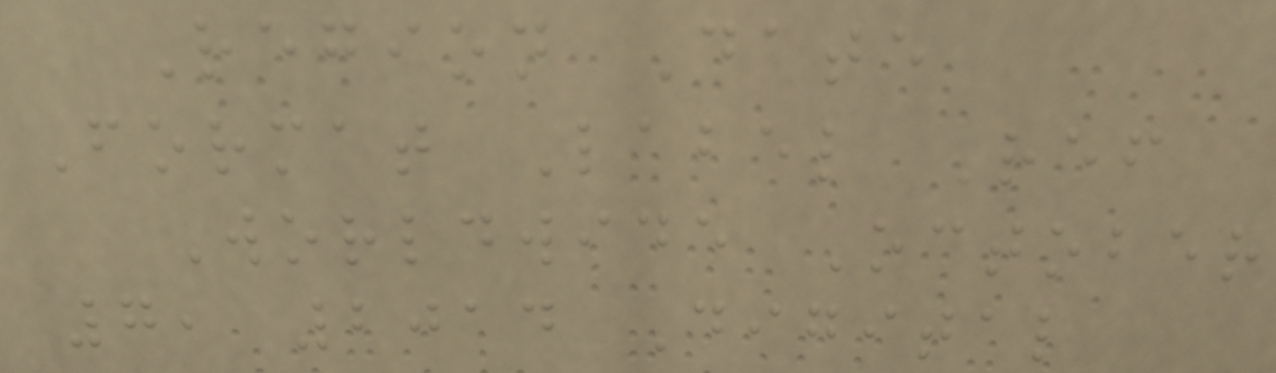Region Date
Format Label Ref
Worldwide October
7, 2014 Digital
